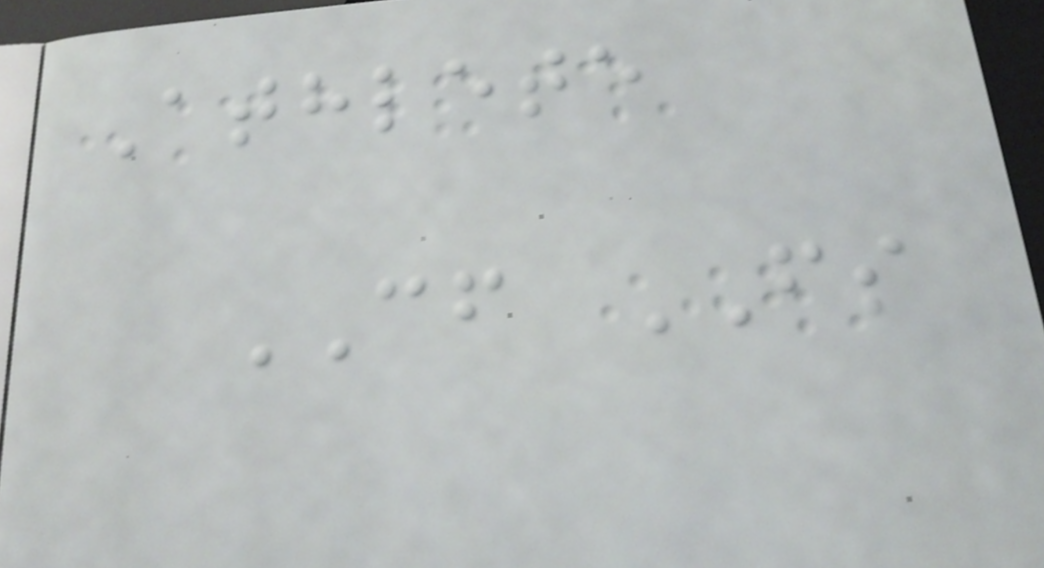Athlete
CF FS
